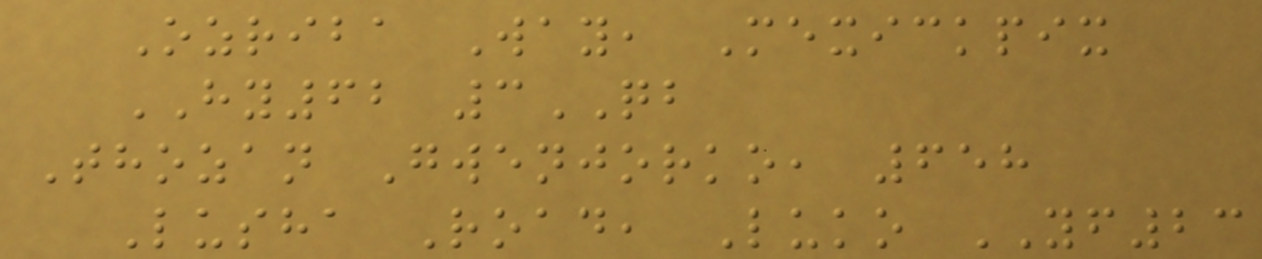Ozriba Way, Mexickpix
HY62 3QB
Thozan Gwenjorko, 658
Lusha Road, Luko YF23
